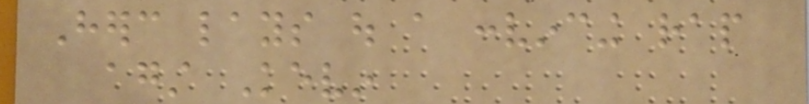Herc lays out a convincing rap
against Kevin
